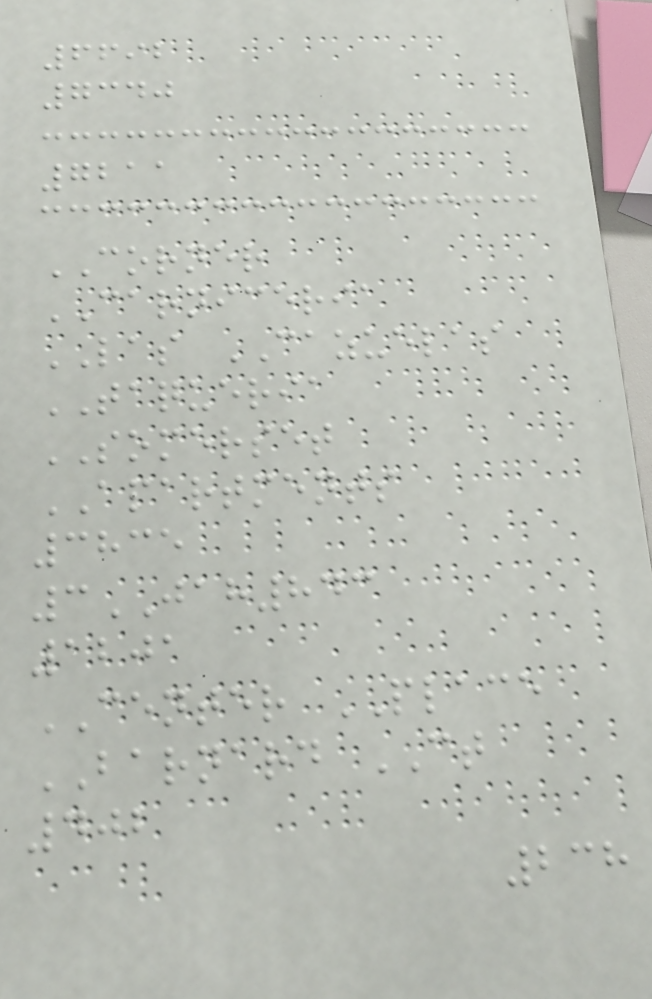6692
7340
7211
CORNER
CARNICERIA
LAS CAZUELAS
TAQUERIA
SOMERSET
APARTMENTS
3835
3JAH843
1201
CENTER PLACE
BARNARD CT
402
238
